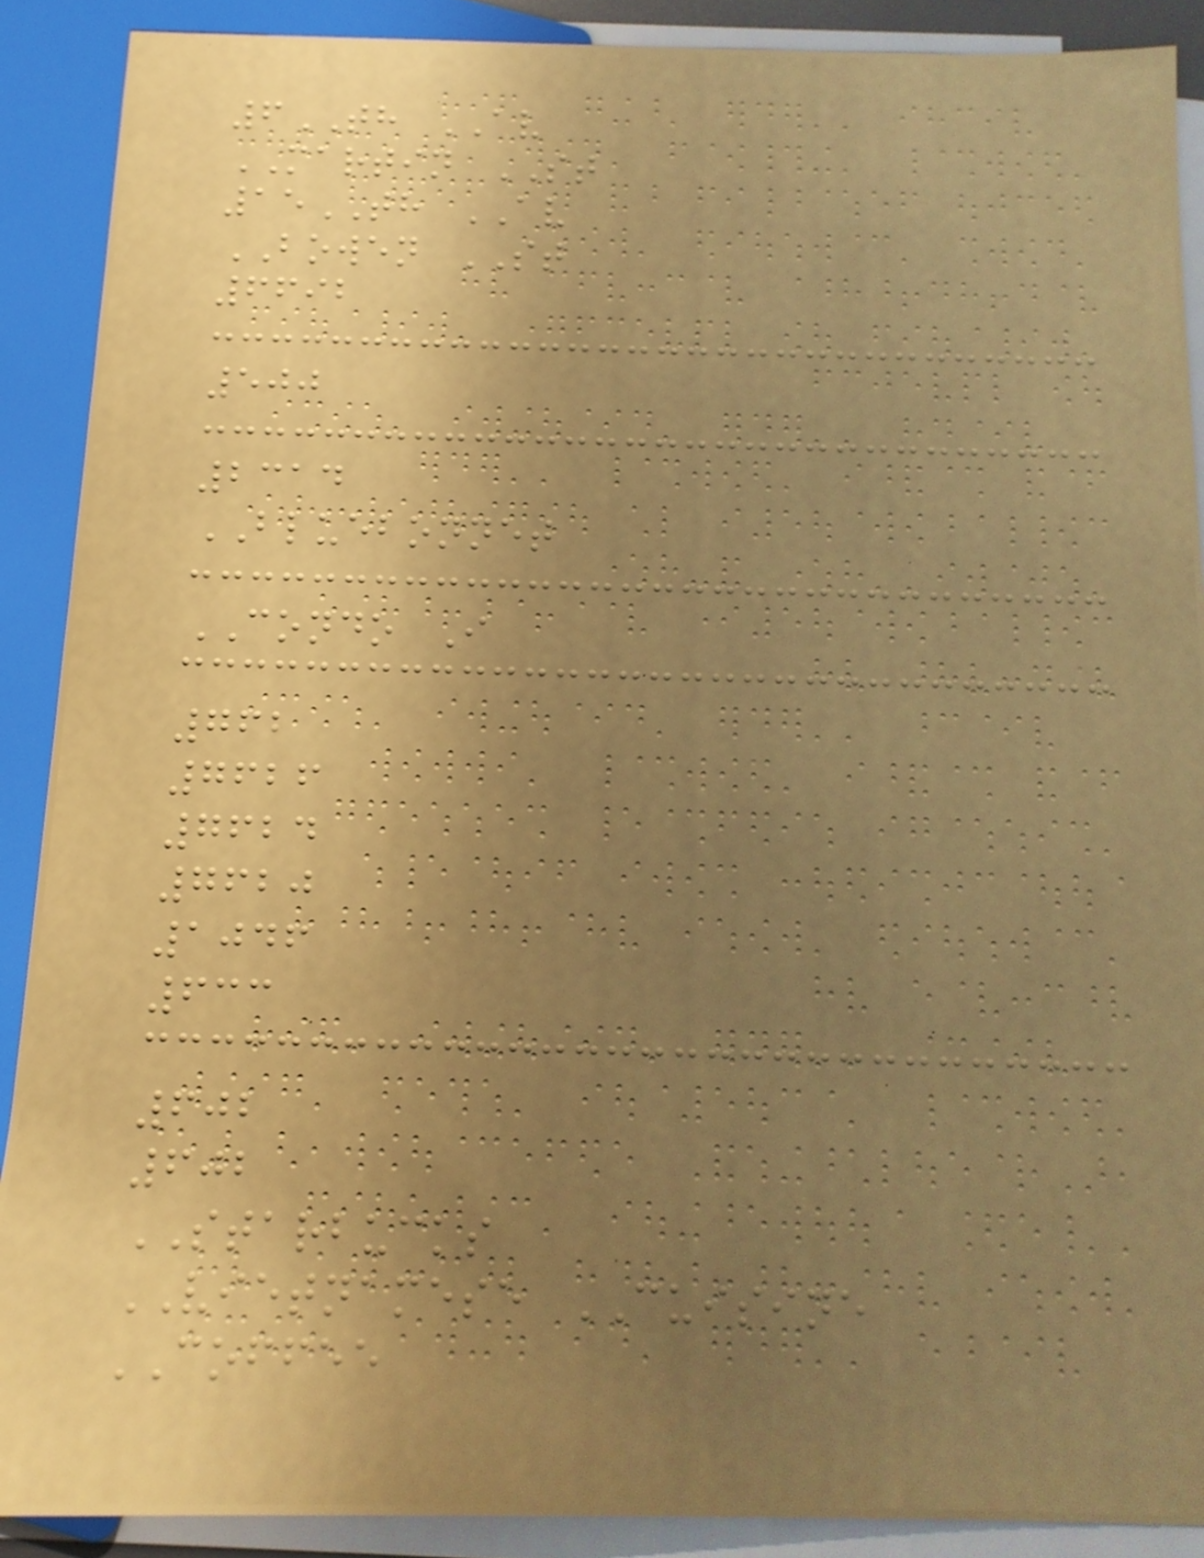6TH AV
MARTIN ST
15TH AV
BOWEN ST
6692
500
2314
BLUEBONNET
CONDO I
762
7626
7624
7620
1046
633
602
602
STARBUCKS
VIETNAMESE CUISINE
COFFEE
